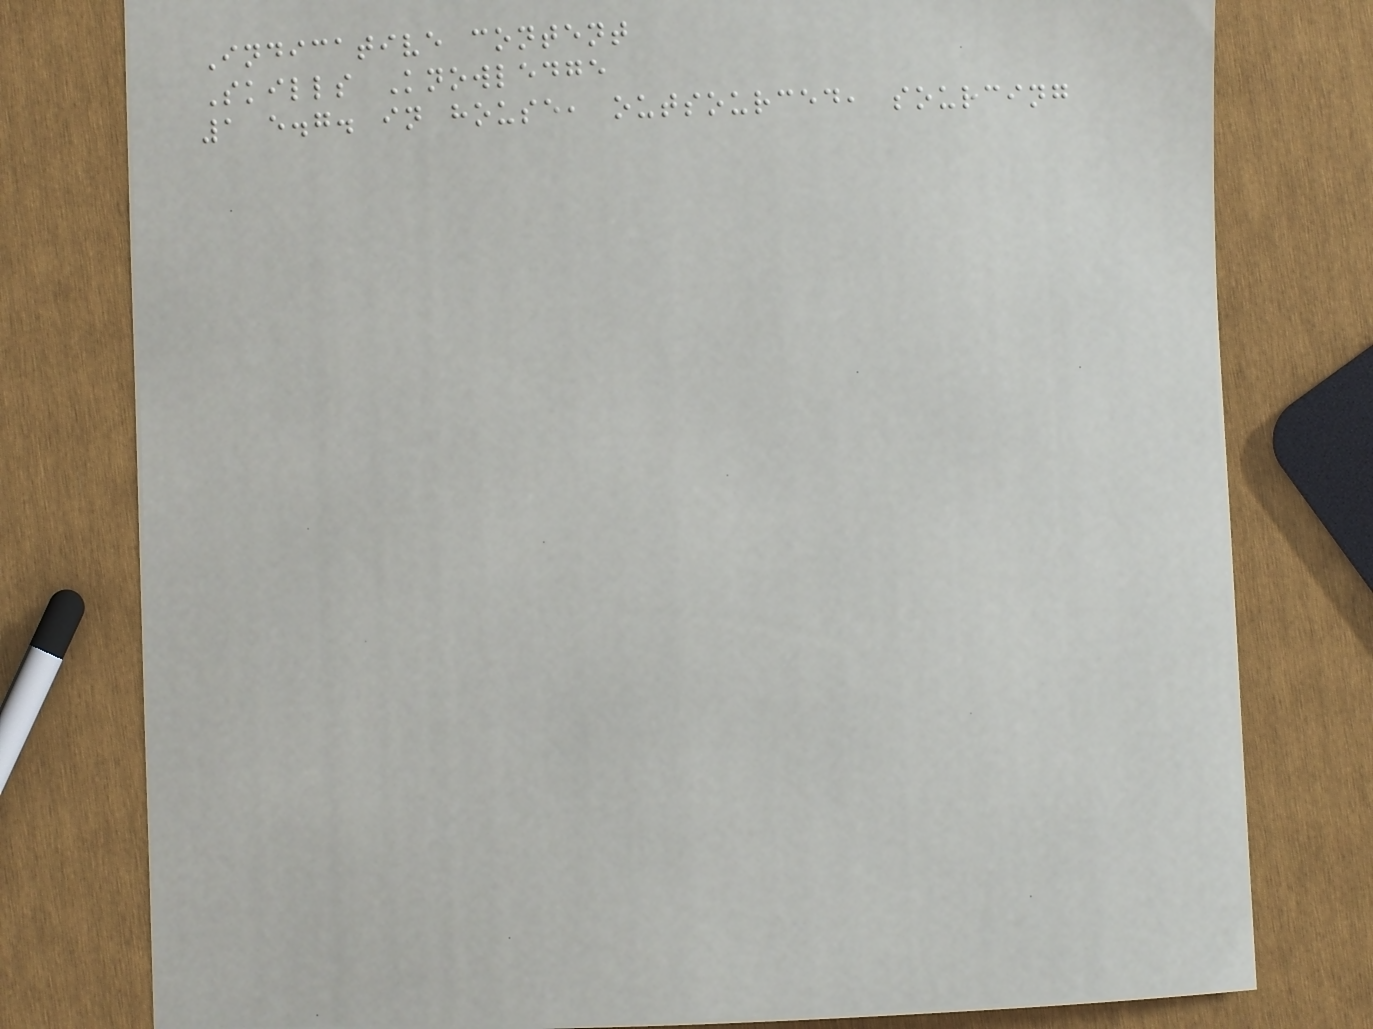Indicative content
Skills Knowledge
1 e.g. in house, outsourced, sourcing
